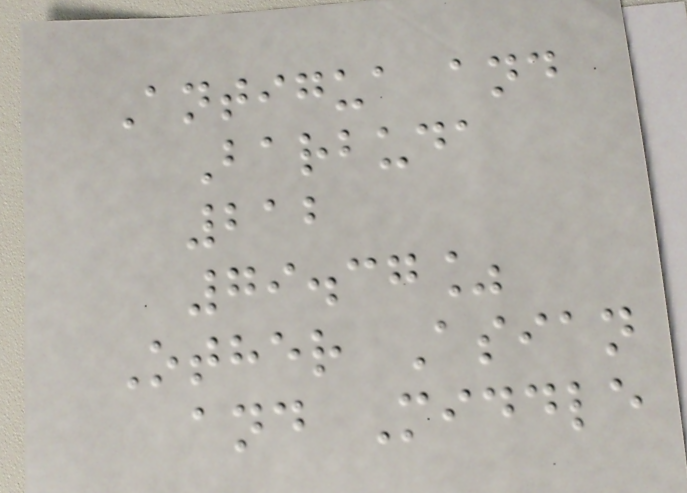Antigua and
Barbuda
212
79.37%
Other Asian
and Middle
